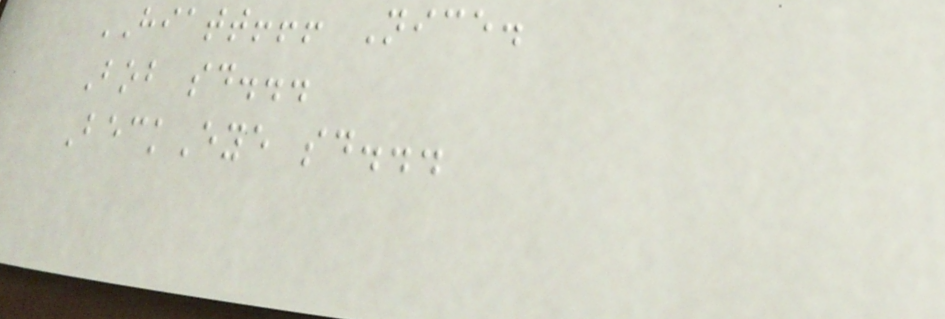HIATT!!! Nice.
Bob said...
BeckEye said...
